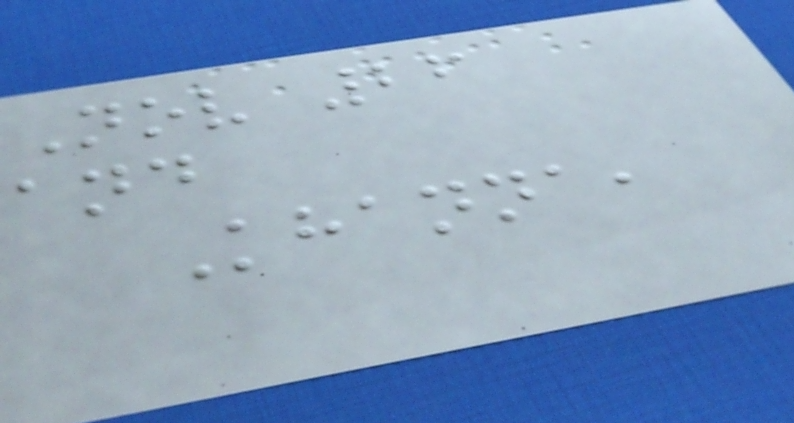Nov 26
and
Khanna,
